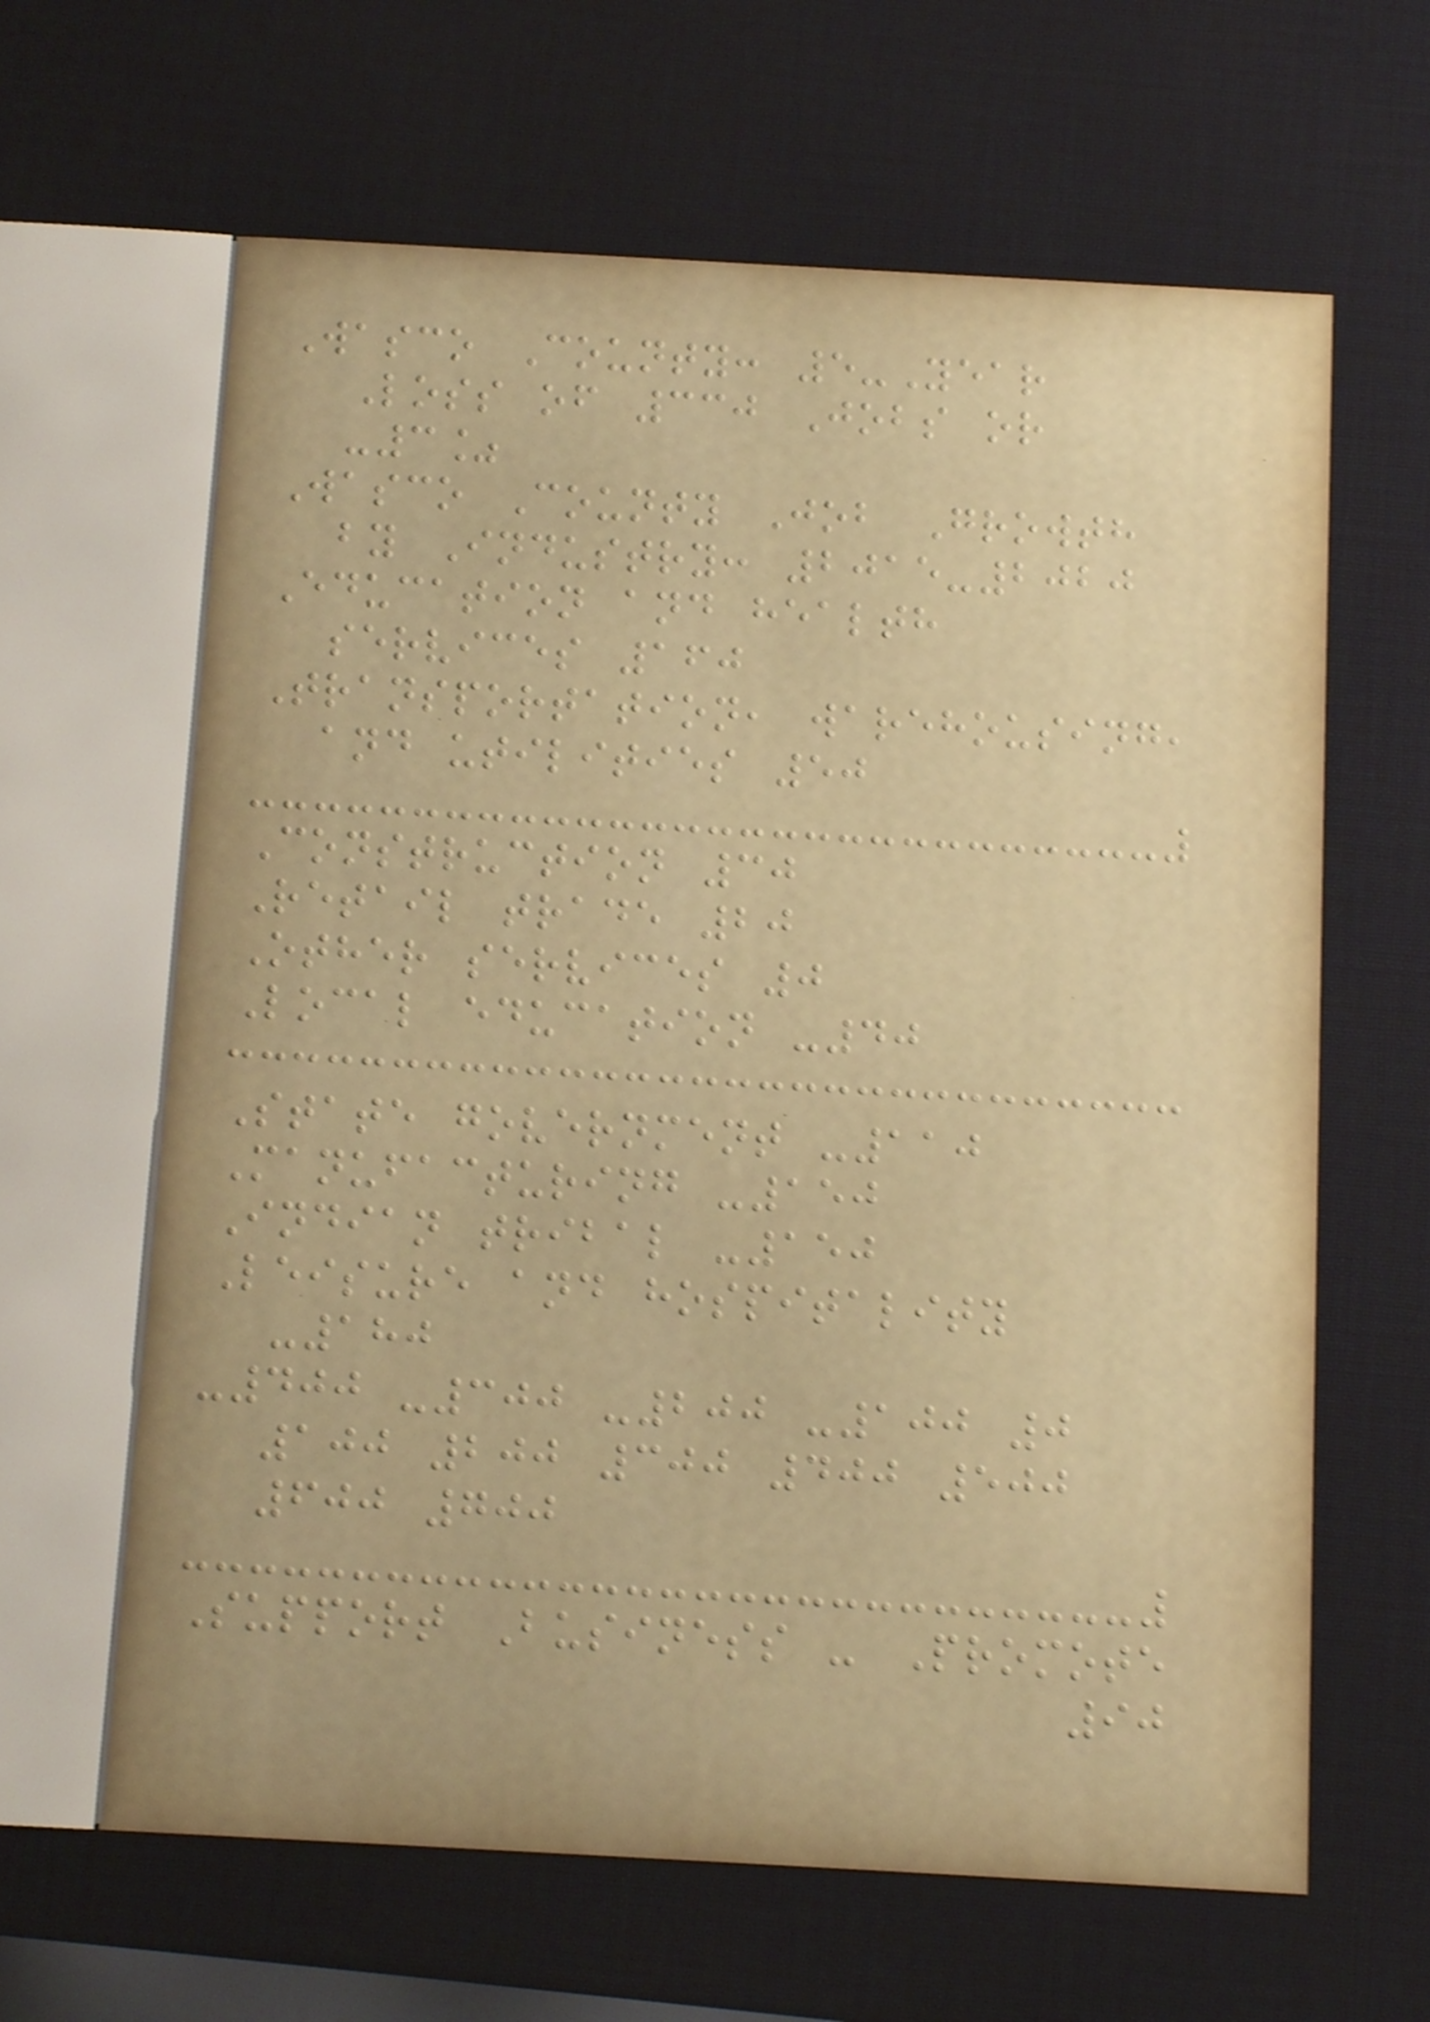Wasco County: 5-Year
Loss of 330 Jobs or
-3%
Wasco County Job Growth
by Industry: 2015-2020
Education and health
services 160
Transportation, warehousing,
and utilities 50
Construction 30
Retail trade 20
Other services 0
Local education -40
State government -110
Manufacturing -150
Indian tribal -150
Leisure and hospitality
-180
-400 -300 -200 -100 0
100 200 300 400 500
600 700
Support Business - Promote
90
